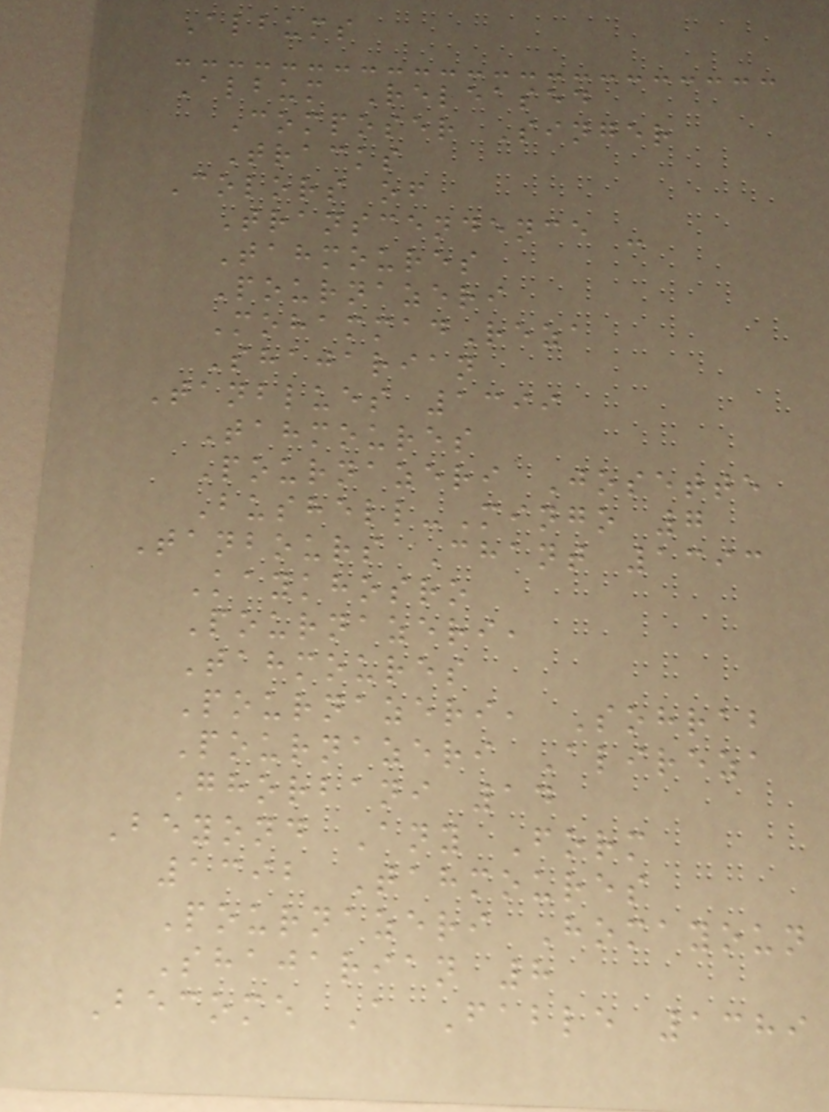Albums
Album Released
Composer Singer
Tracks
Colors of
Transcendence -
Tahmoures
Pournazeri
MohammadReza
Shajarian
Tanblues 1399
Tahmoures
Pournazeri Josette
Bushell-Mingo 7
Tanbours Chant 1393
Kaykhosro
Pournazeri,
Tahmoures
Pournazeri, Sohrab
Pournazeri Alireza
Ghorbani 14
Beyond Any Form
1392 Tahmoures
Pournazeri Homayoun
Shajarian 8
Become A Fable 1389
